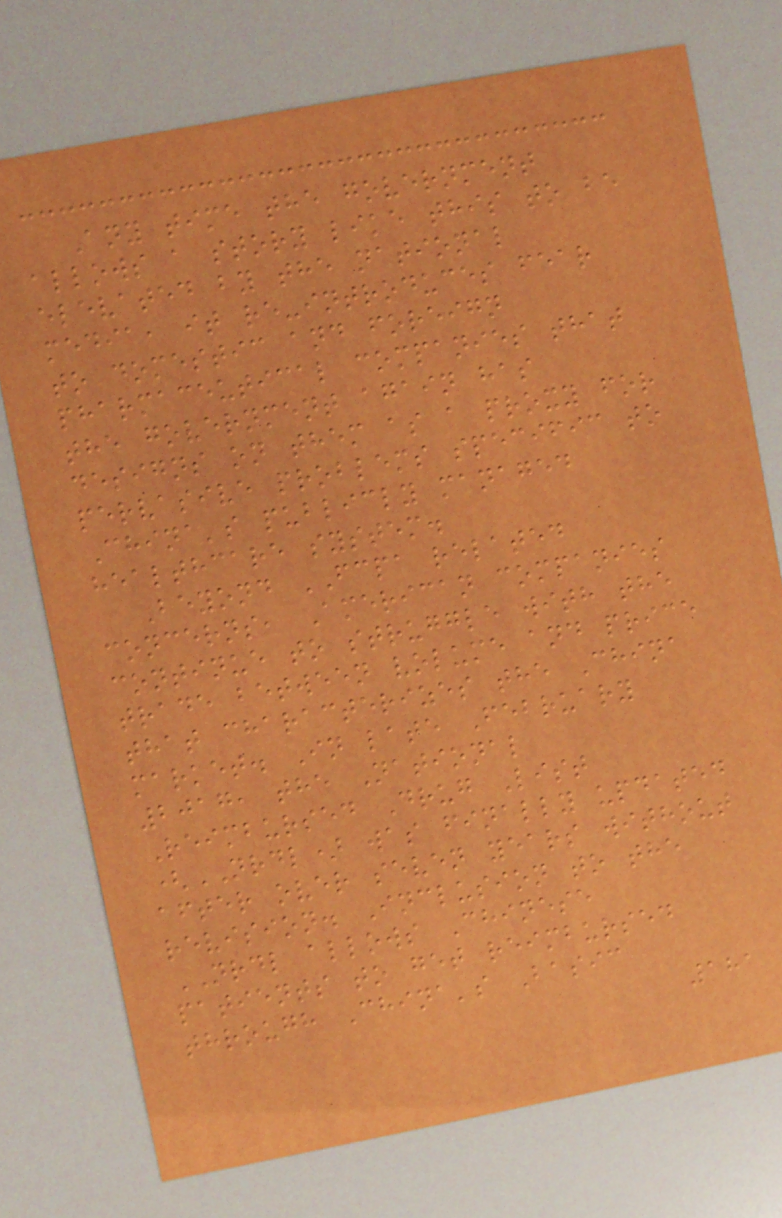Any time the government
allows a story like this to be
elevated by the national
media, it re-introduces fear
to domestic and foreign
pharmaceutical companies that
the government again has
designs on them as a proxy for
pervasive problems specific to
China's publicly managed
healthcare system.
Beyond FCPA related
concerns, American companies
continue to struggle with the
trade between volume and price
that characterizes the China
market. In late February
2017, the National
Reimbursed Drug List
(NRDL) was finally updated
after over seven years without
revision. Inclusion to the
NRDL allows Chinese
patients to get reimbursed
through China's Basic
181
